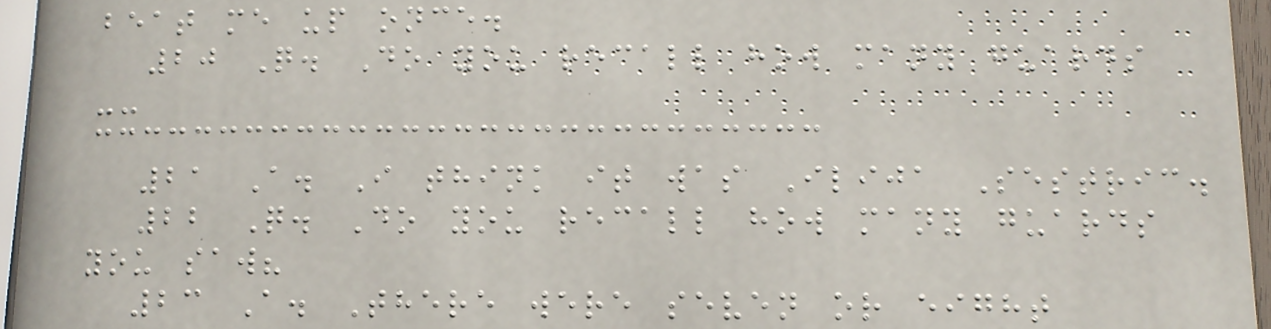beat me up once.
20 Q. Do you recall how many guards
--
21 A. I think it was Ilija Sestric.
22 Q. Do you recall how many guards
you saw?
23 A. There were seven or eight
